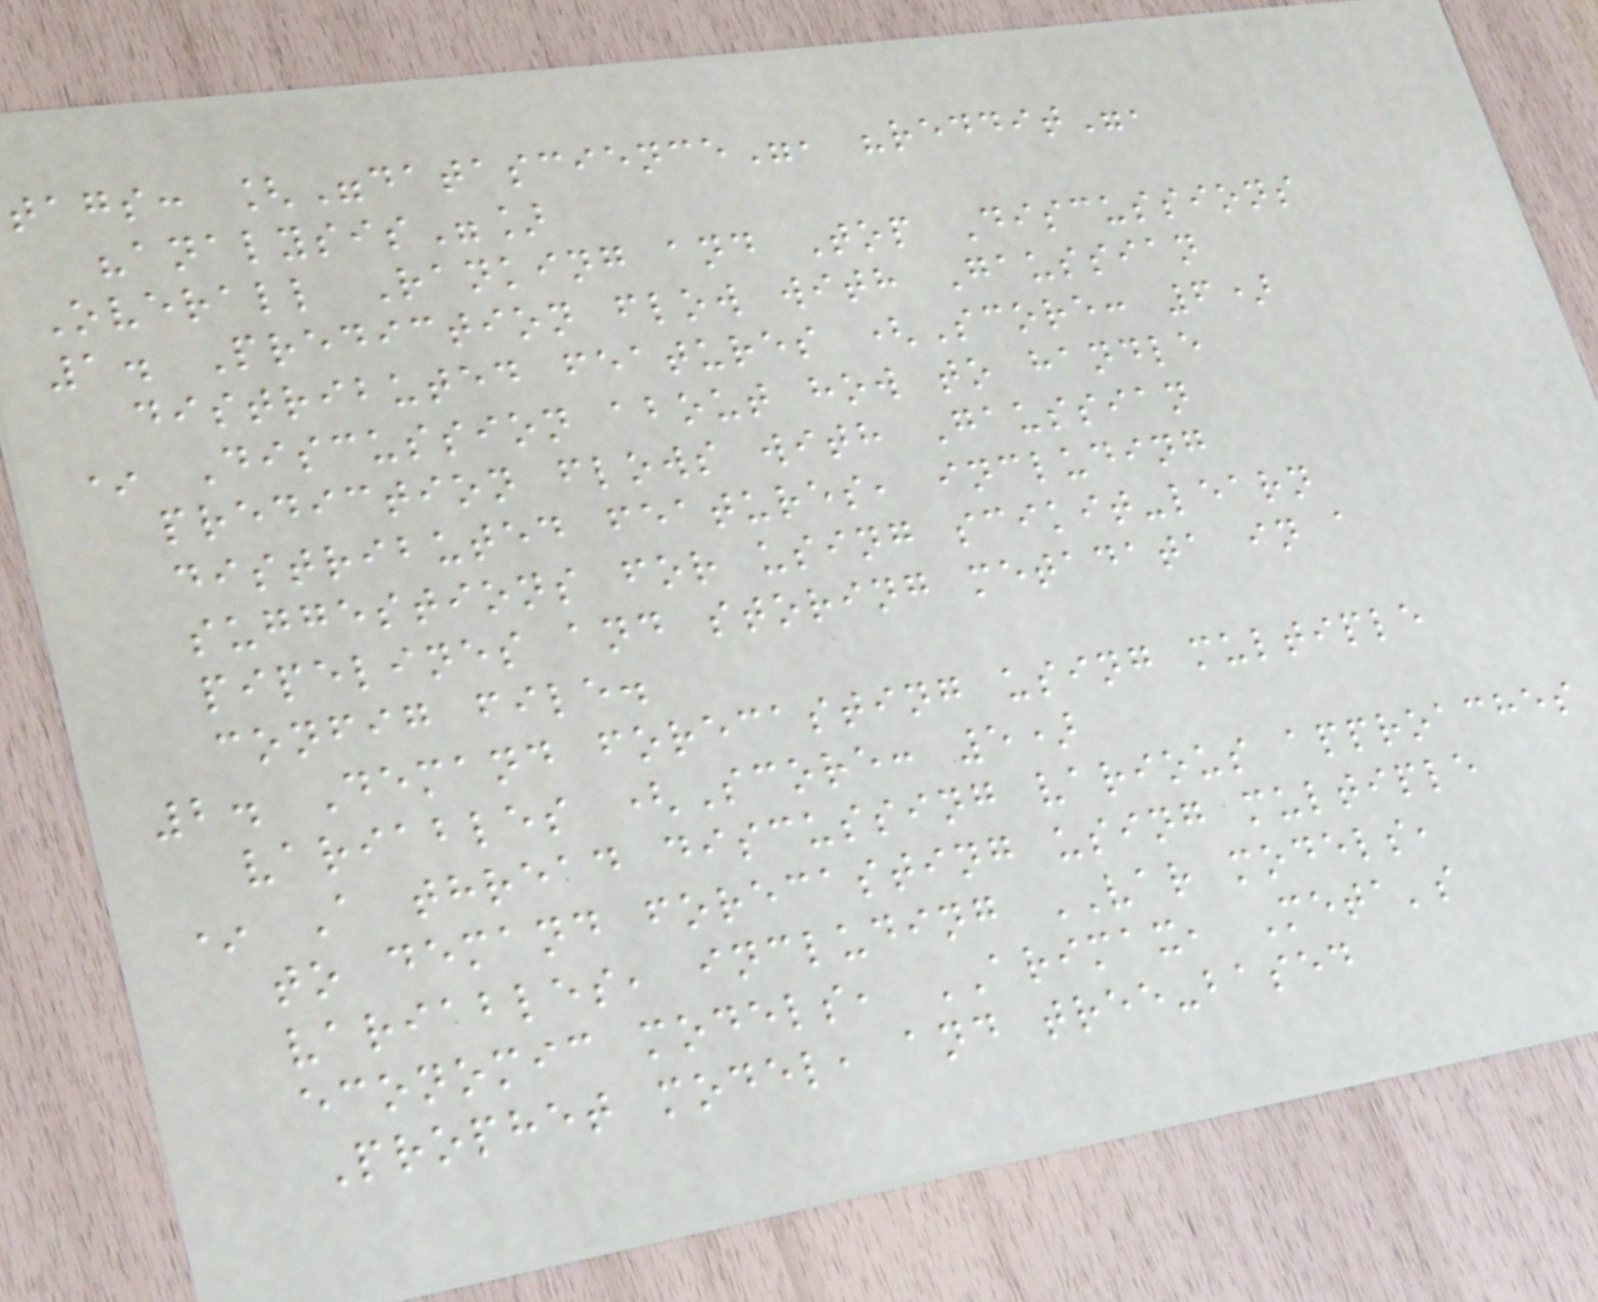tags: ["datascience", "reddit",
"analysis"]
Overall Ranking and Top Discussions
1. Prediction flow with Gaussian
distributed features (Score: 6)
* Discussion about how to handle
prediction flows with Gaussian
distributed features, including
suggestions for using scikit-learn
pipelines and storing metadata in a
config file.
2. Demand forecasting using multiple
variables (Score: 5)
* A thread discussing various approaches
to demand forecasting using multiple
variables, including VAR models,
economic models, ARIMAX, Meta's
Prophet model, and tree-based
